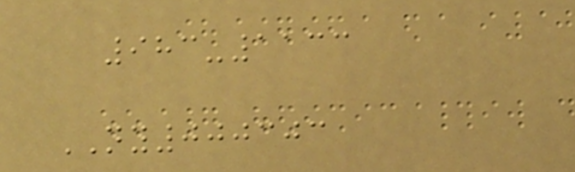983-1133
NY000303
